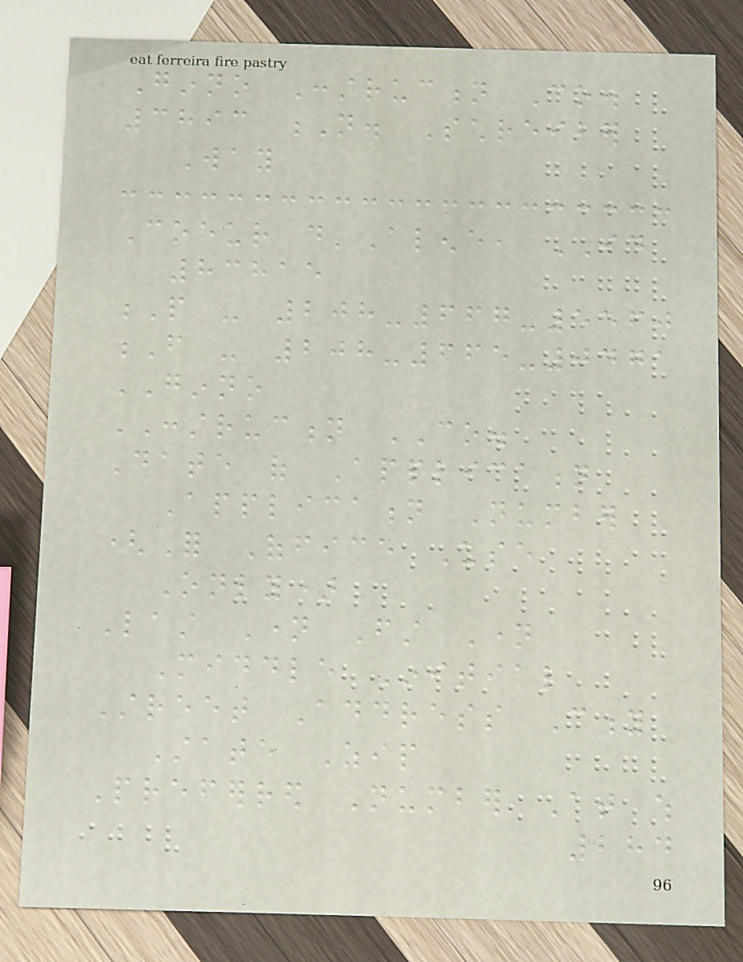Ginno Construction Co.
3893 N. Schreiber
Way
Coeur d'Alene, ID
83815
P - 208-667-5560
F - 208-665-0471
GINNO
CONSTRUCTION CO.
Date of Application
Application Number
(For Office Use
Only)
Last Name First Name
Middle Initial
Street Address City
State Zip
Preferred Number At which
284
